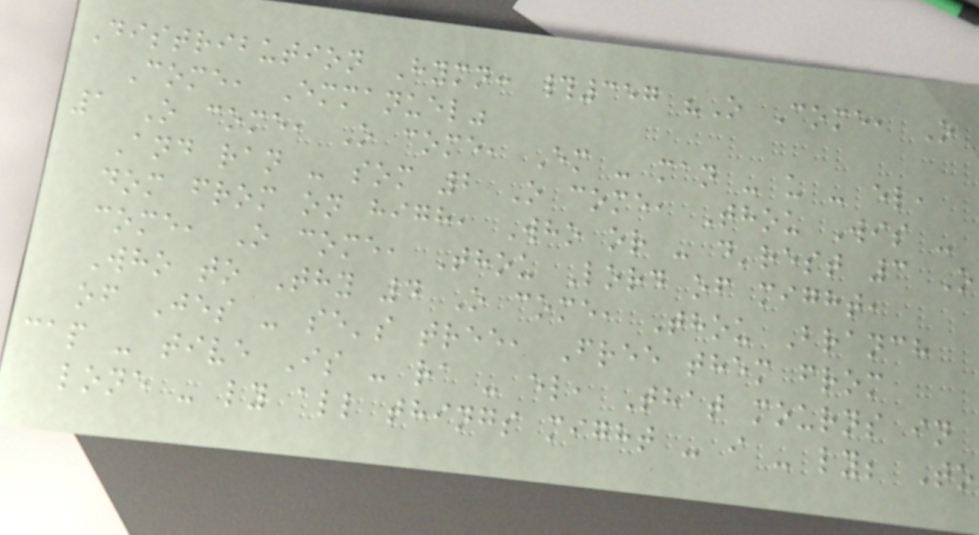Distribution Hymn: #357 "O Come, O
Come, Emmanuel"
1 O come, O come, Em - man - u - el,
And ran - som 2 O come, Thou Wis -
dom from on high, Who or - d'rest 3 O
come, O come, Thou Lord of might,
Who to Thy 4 O come, Thou Branch
of Jes - se's tree, Free them from
cap - tive Is - ra - el, That mourns in
lone - ly all things might - i - ly; To
